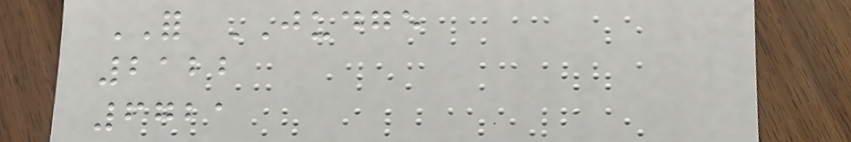FOR JUDGE
2122
6721
